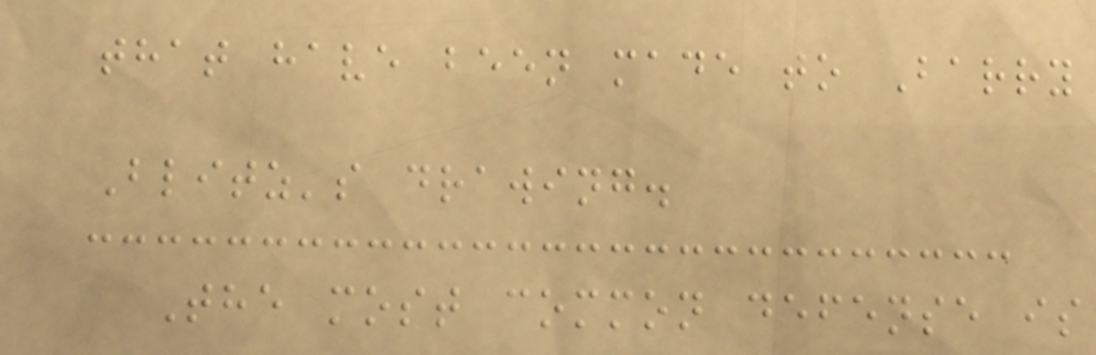that have been made to Barry
Blitz's drawing.
The most common defense is
